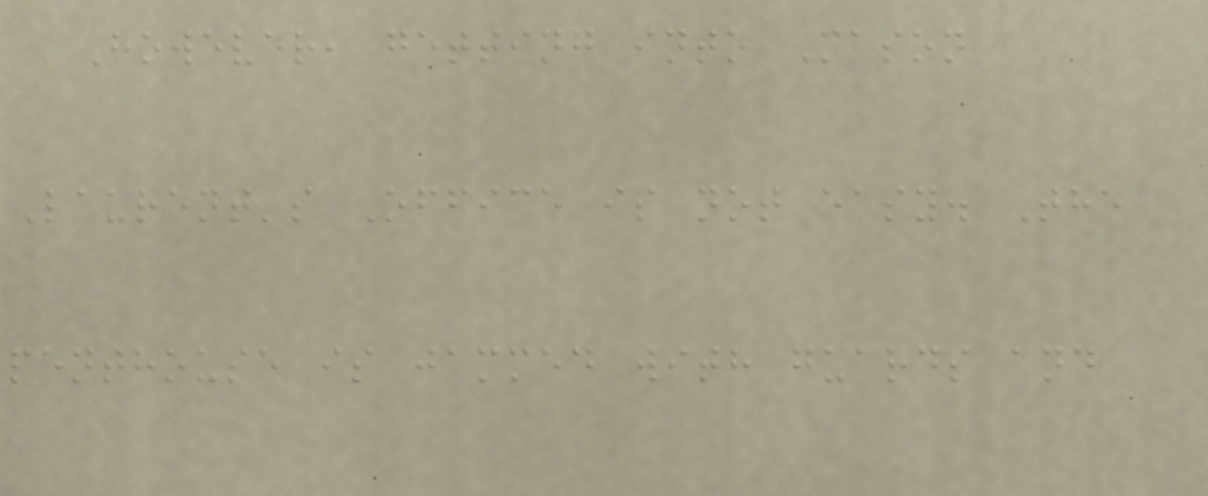However, getting into Mason
Laurent's Office is not easy. The
penthouse is jammed with guards and
